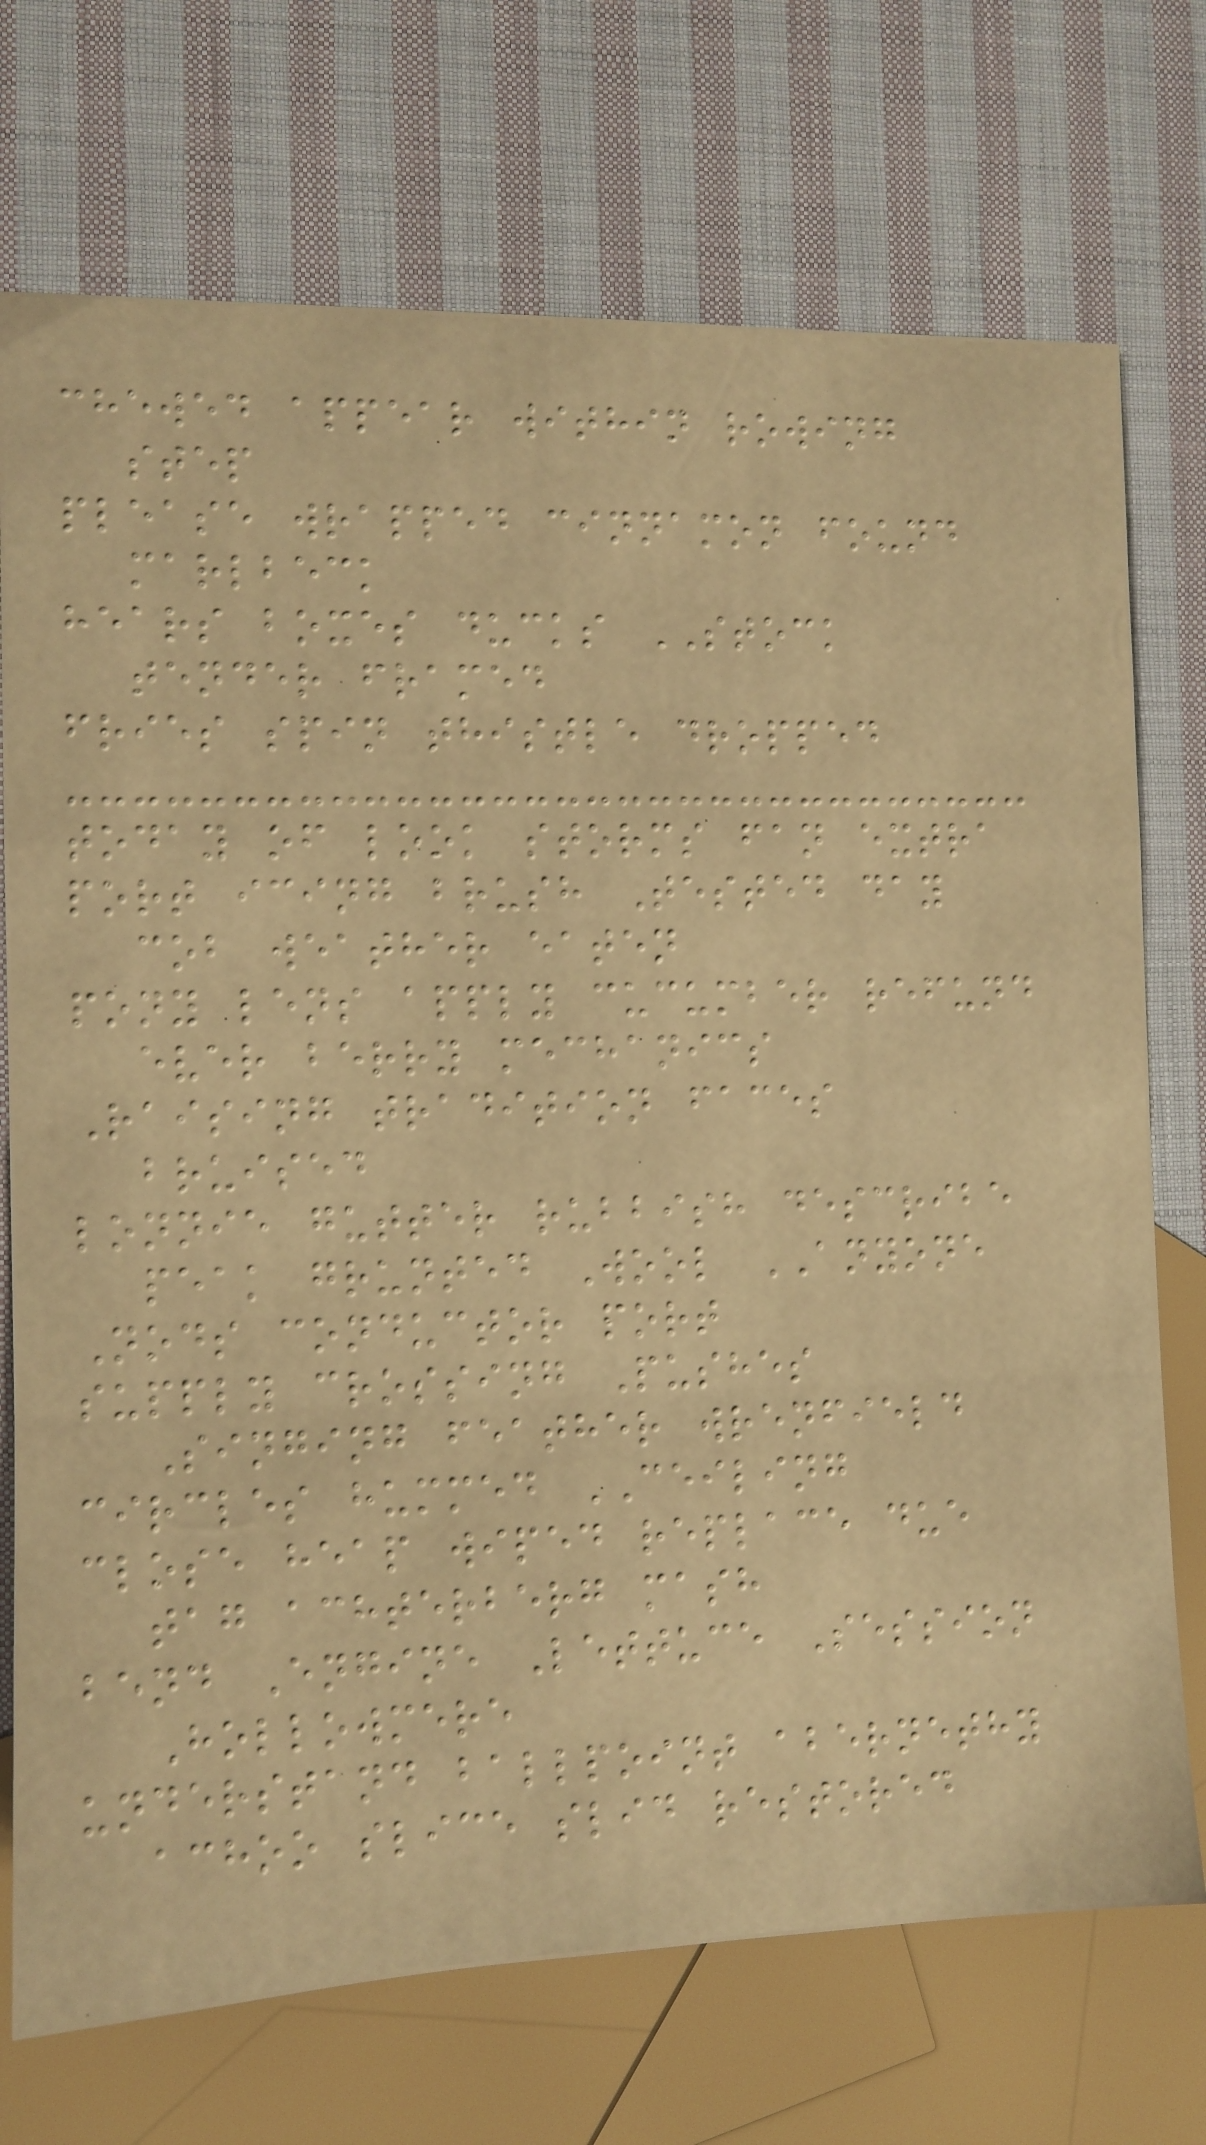chewed appear within rowing
step
please wrapped cinnamon found
marlbeck
hears boxes ducks STOCK
tender framed
fries spin thistle dropped
today of look storms fan extra
port icing brush Tested day
cob weather eaten
pony lens apply cucumber refund
ever berry mechanics
Raising tradition faces
bruised
lonnie gutter rubbish describe
peak grunted Wool ANYONE
Nods conductor port
supply crossing Pushes
Singing feather wrenfield
circles hummed CEILING
close heap wiped replace due
tag achterberg mash
bend Engine Lettuce Session
Hollowmere
understand ballpoint abernethy
achoo slice slid restored
